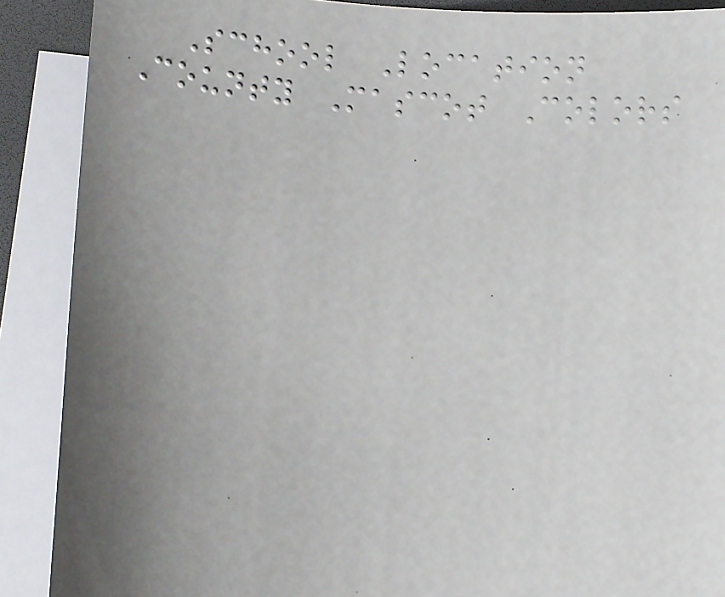School Location
County Mascot Colors
